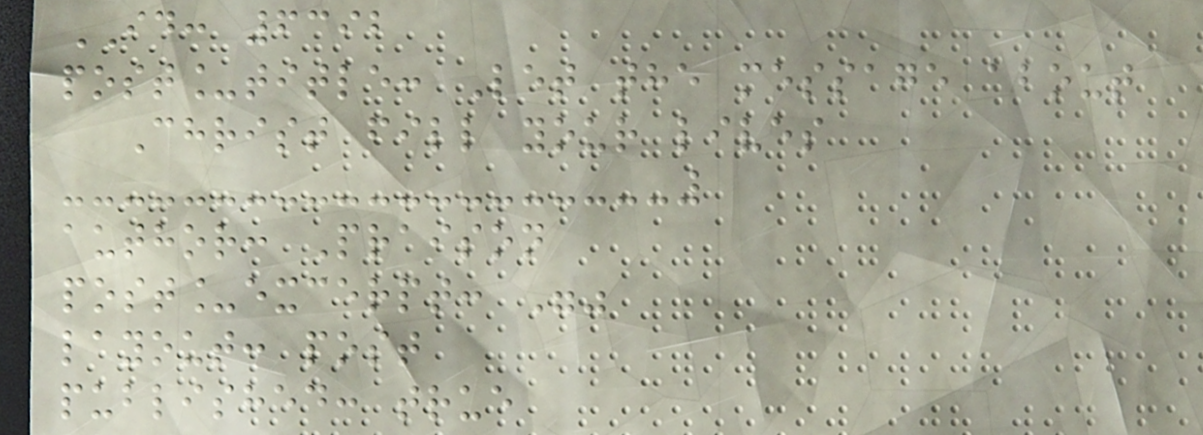ID: 6392
post_title: Let the message about
Christ fill your lives
author: Praison
post_excerpt: ""
layout: post
published: true
